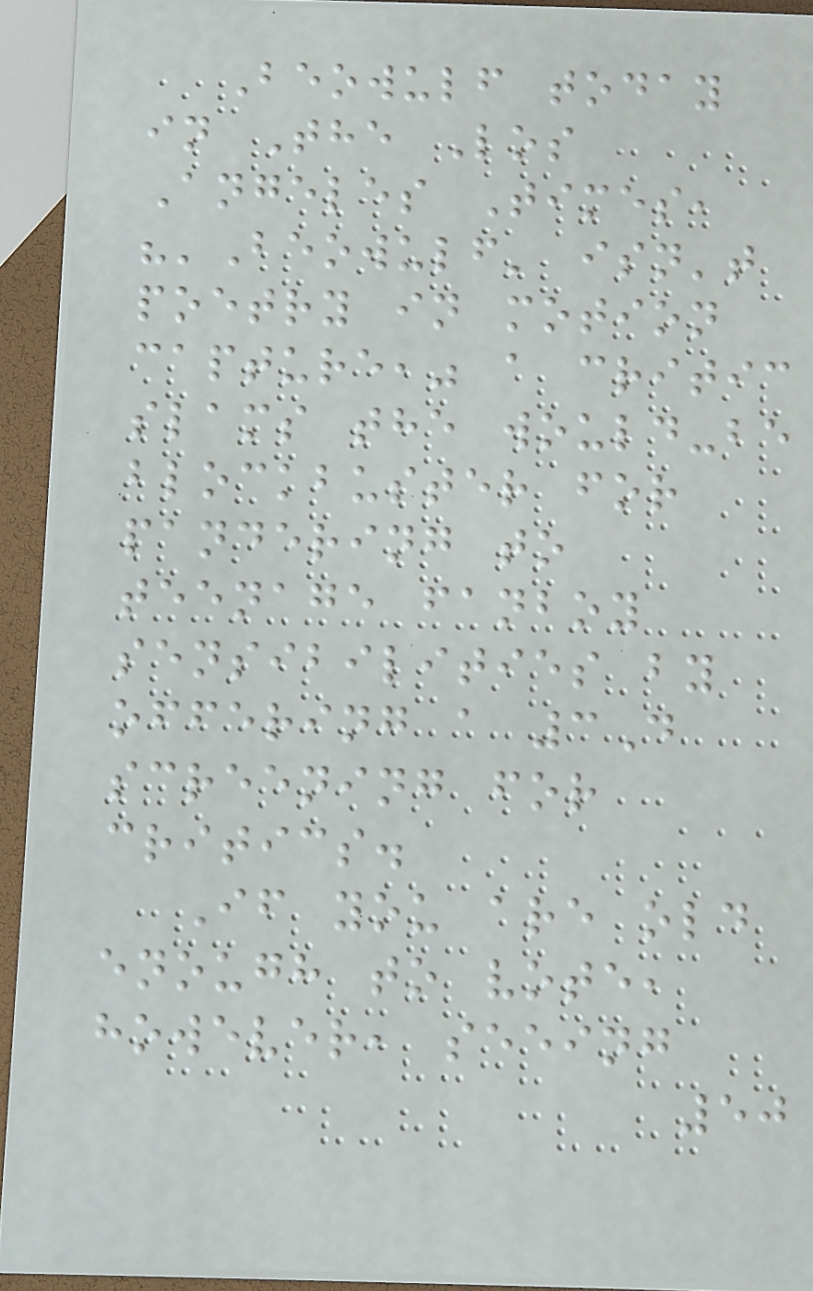Beowulf today
in The Los
Angeles Times,
"'Beowulf' isn't
poetry in motion
capture," a critic
slams the would-be
blockbuster for
pandering to
teenage fanboy
sensibilities by
offering a 3D
screening for
critics.
If you are old
enough to vote,
however, seeing
50
